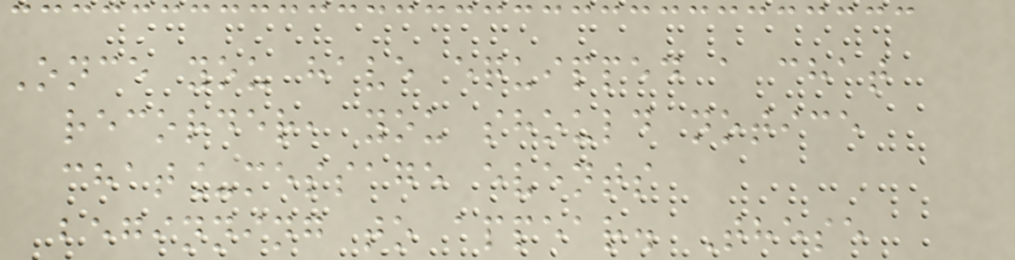Once you have equipped a chat
recorder, you should notice
chat_message events
beginning to appear. These
